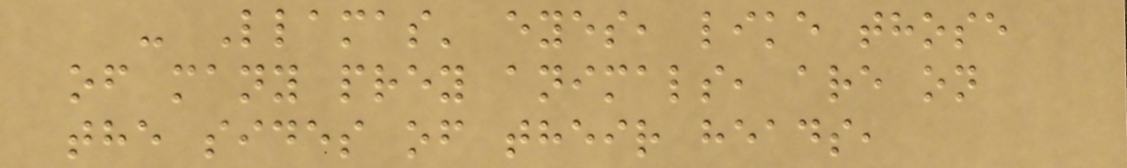- Llamas' eyes, like those
of many prey animals, are on
the sides of their heads,
